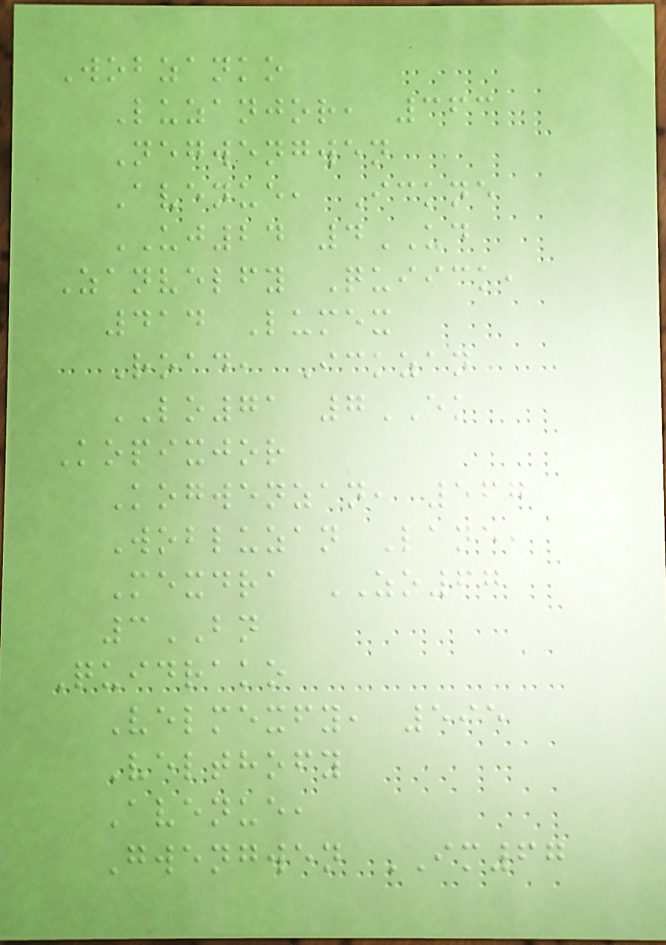Wobzanko
Luzanjor, 363
Negwengwen
Avenue, Ickne
UJ24 4UD
Zanvelfy Quiick,
414 Lumex
Road, Ickzan
LO71 7EK
Kopixjor
Kogwenzan, 567
Wobluzan Lane,
Mexdra ZO67
3BN
Quidrako
Velmexfy, 595
Velthofy
Avenue,
Gwengwen IM67
